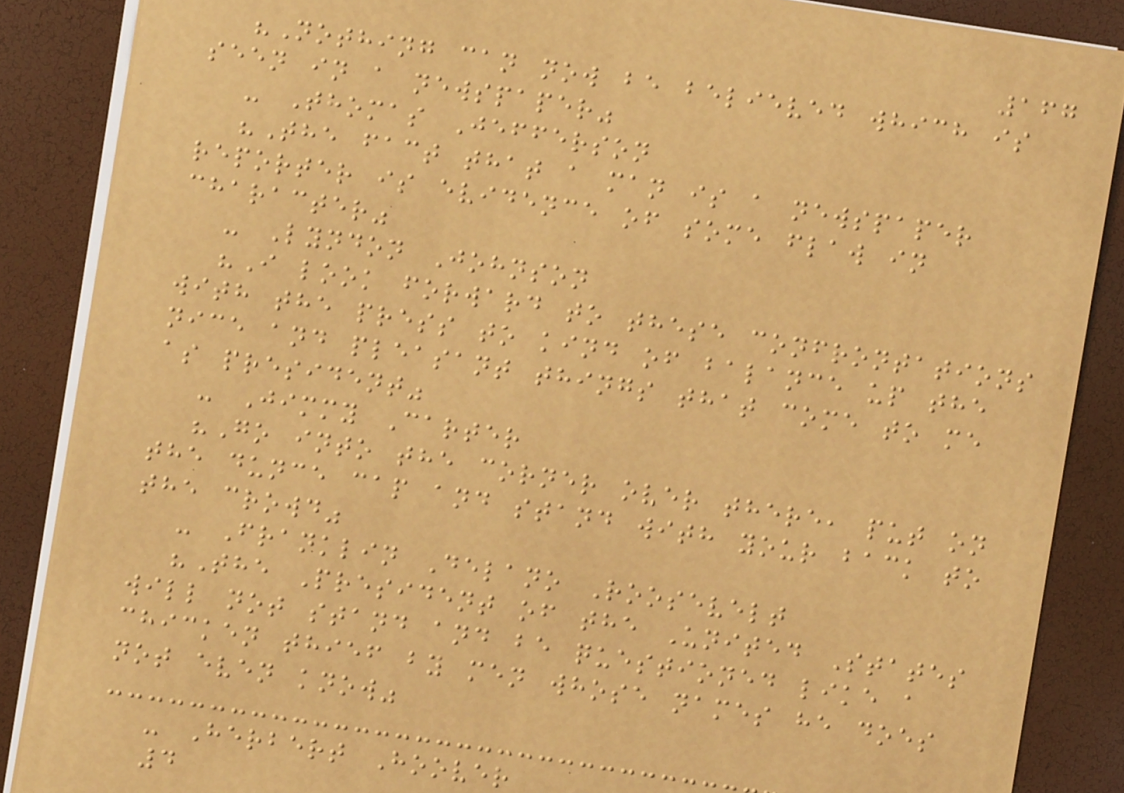167
"Nothing can now be believed which is
seen in a newspaper"
- Thomas Jefferson
"The fact that a man is a newspaper
reporter is evidence of some flaw in
character"
- Lyndon Johnson
"I look forward to these confrontations
with the press to kind of balance up the
nice and pleasant things that come to me
as president"
- Jimmy Carter
"Go into the corner over there, put on
the dunce cap and stand with your back to
the crowd"
- Franklin Delano Roosevelt
"The President of the United States
will not stand and be questioned like a
chicken thief by men whose names he does
not even know"
- Herbert Hoover
4
